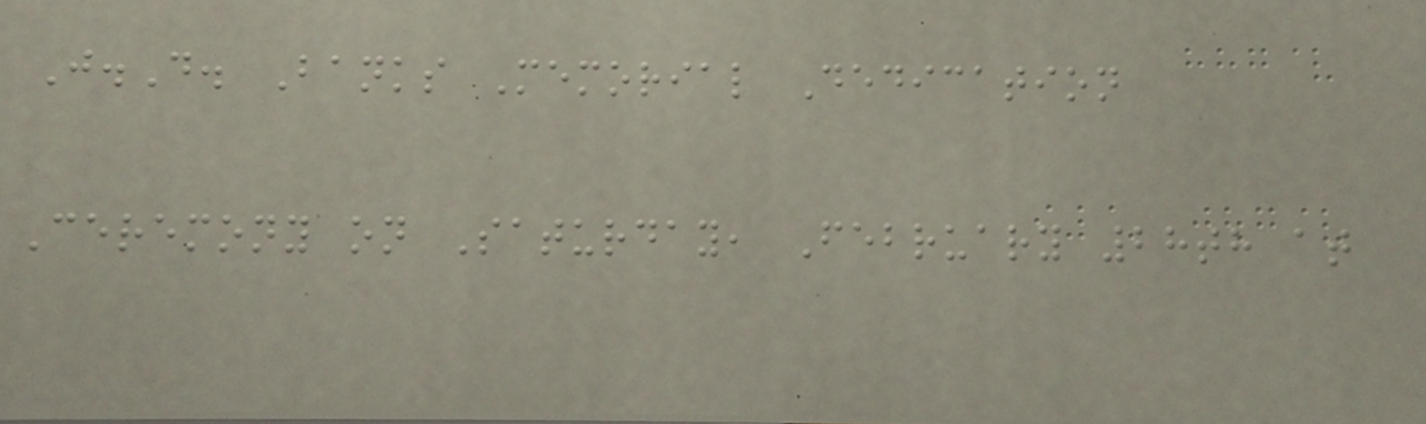J.D. Banks Memorial Dedication
Ceremony on Saturday, February 28th at
